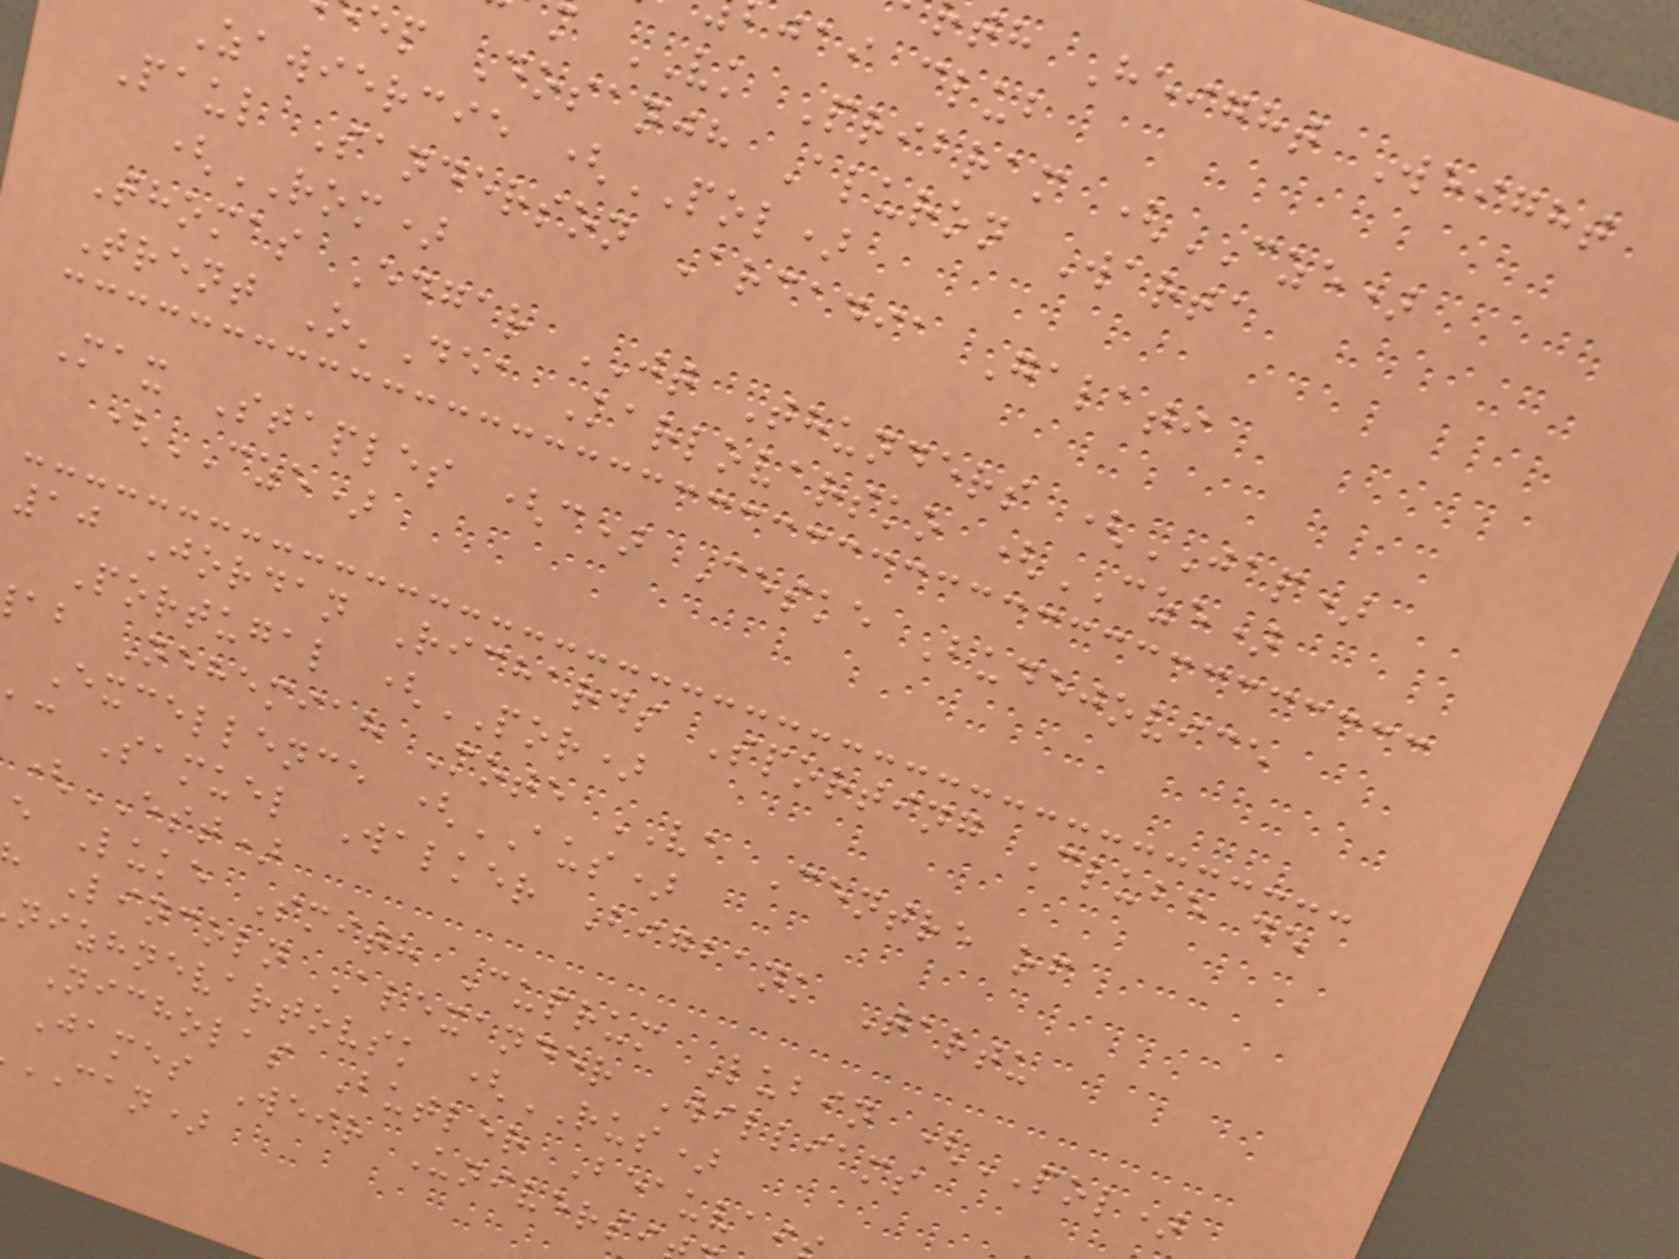th Height Weight
jai club
m VK Pribram (CZE)
ep Dosanjh Aluron Warta
Zawiercie (POL)
Paul Sanderson Arcadia Galati
(ROM)
Thomas Edgar JT Thunders (JAP)
Trent O'Dea Karlovarsko (CZE)
Max Staples (c) Ceske Budejovice
(CZE)
10 Jordan Richards Sporting Clube de
Portugal (POR)
ab Nehemiah Mote VA Centre of
Excellence (AUS)
c Samuel Walker Bigbank Tartu
(EST)
e Luke Smith Cuprum Lubin (POL)
Lincoln Alexander Williams
nizhnevartovsk (RUS)
Nicholas Butler Beauvai
James Weir Universi
CAN)
